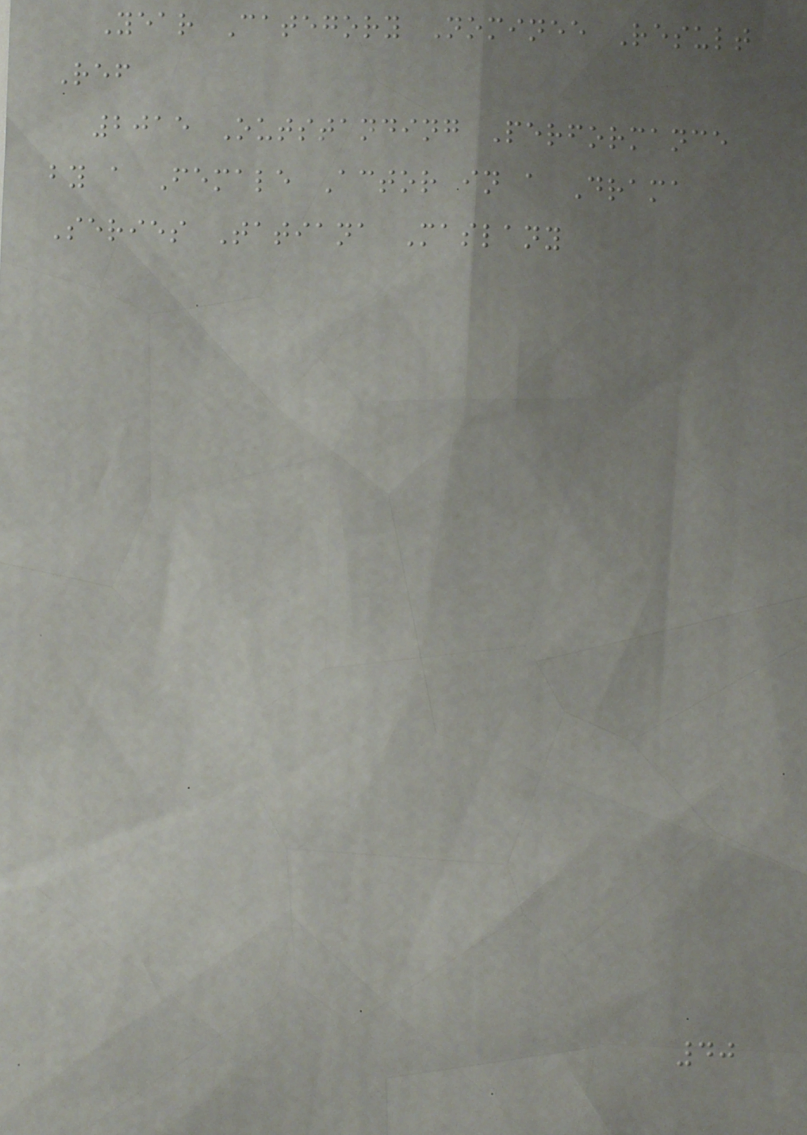Year Category Nominee Result
Ref
2015 Outstanding Performance
by a Female Actor in a Drama
Series Tatiana Maslany
40
